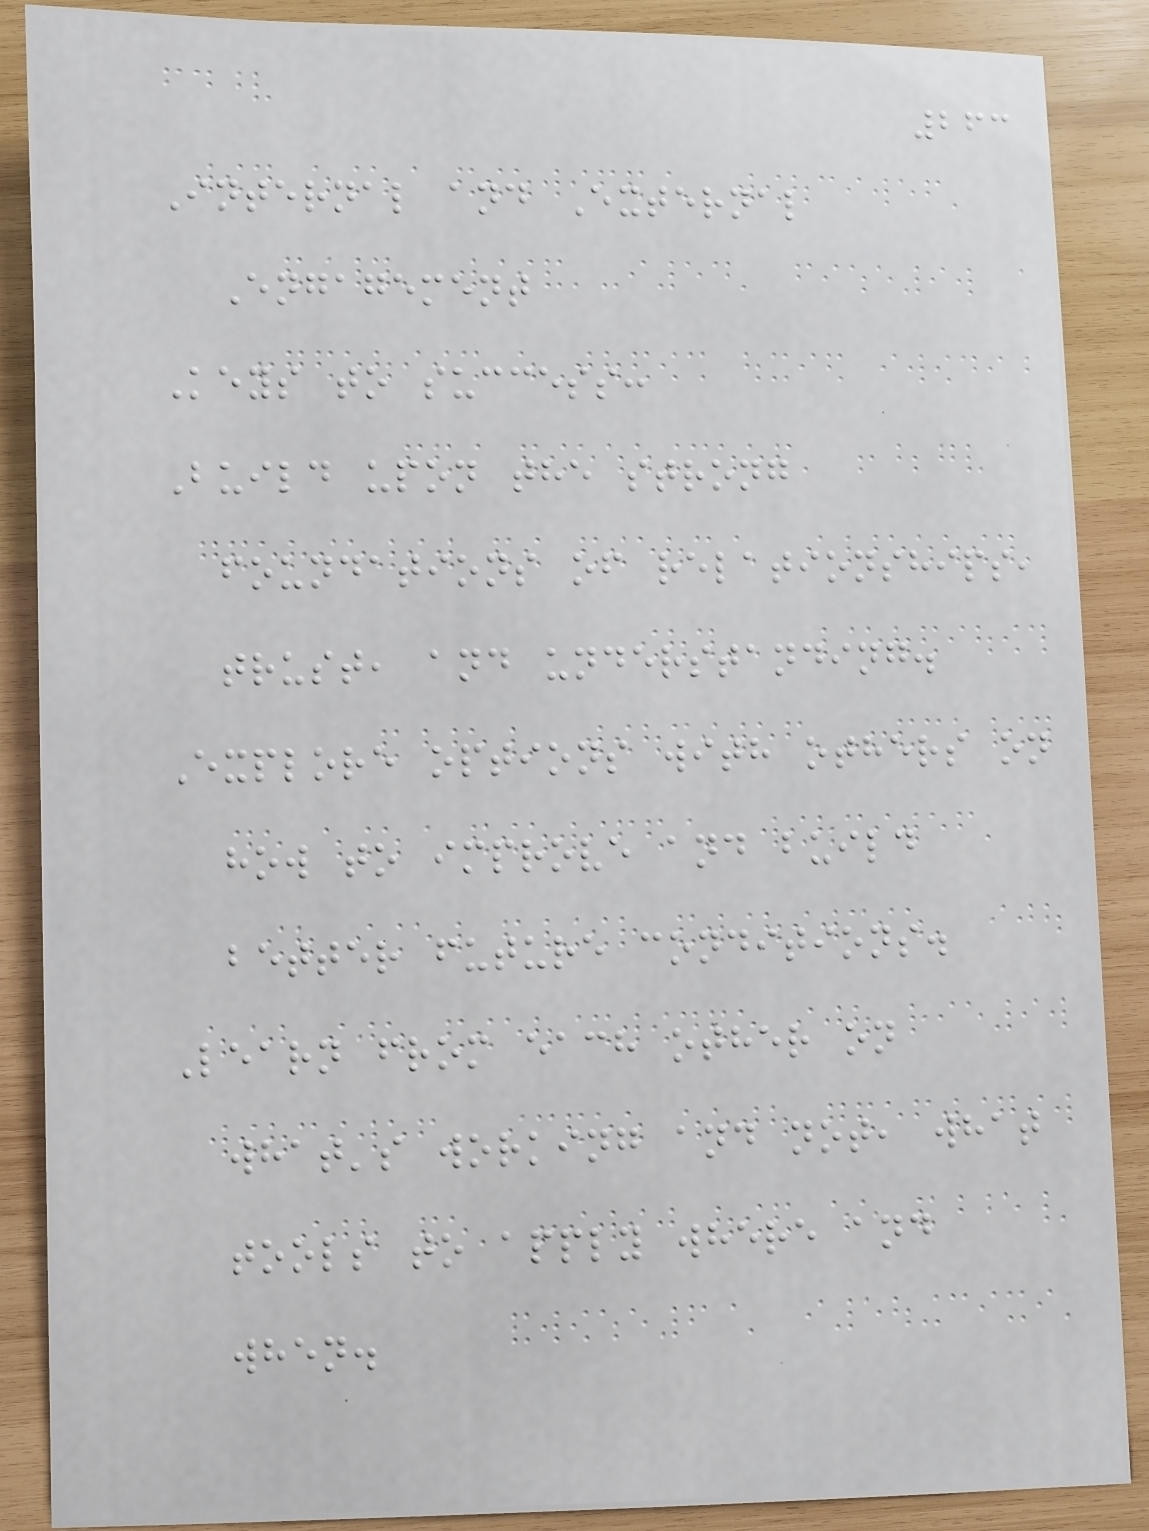263
Internal and External
Engagement
Keys to success:
Build upon the strong
foundations of relationships,
trust, and understanding.
Explore options with others on
how to improve and build
better future conditions.
Learn from each other on
what's working and not, what
tools to apply where and
when.
